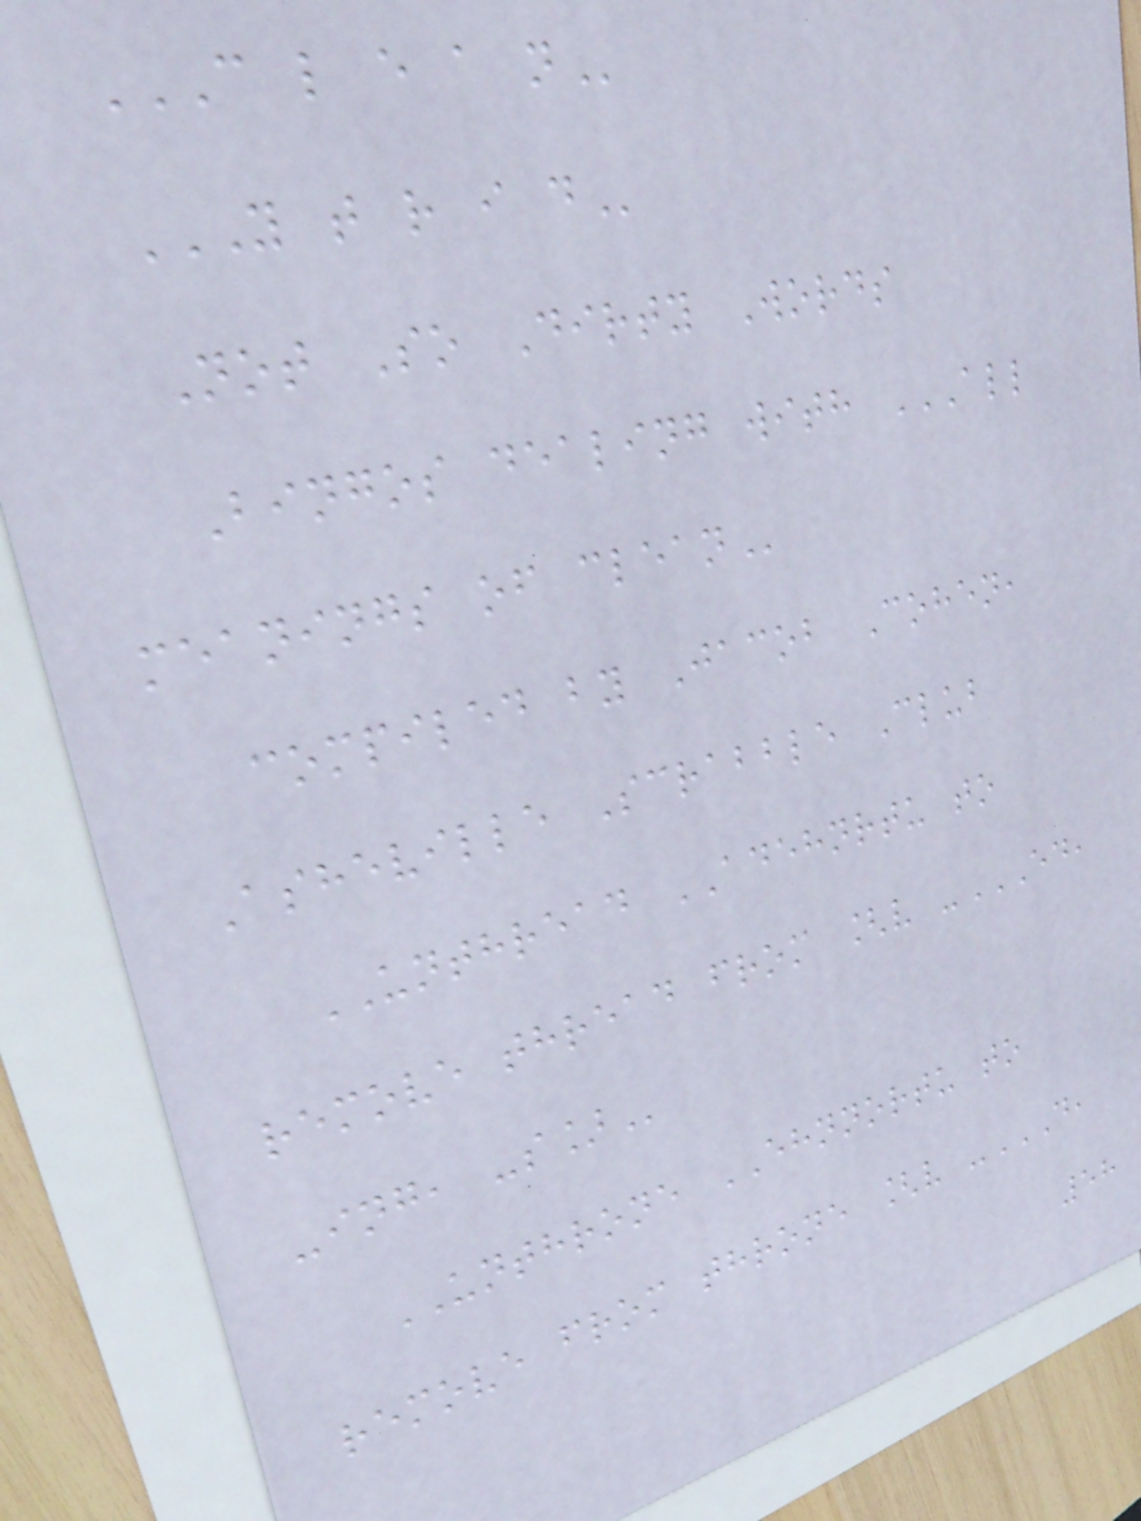C L E A N
Y T R I D
Not So Dirty Words
Bingos dealing with ALL
MEANINGS OF CLEAN
compiled by Jacob Cohen,
Asheville Scrabble Club
UNTHREAD ADEHNRTU to
remove thread from [v -ED,
-ING, -S]
UNTHRONE EHNNORTU to
remove from throne [v -D,
58
